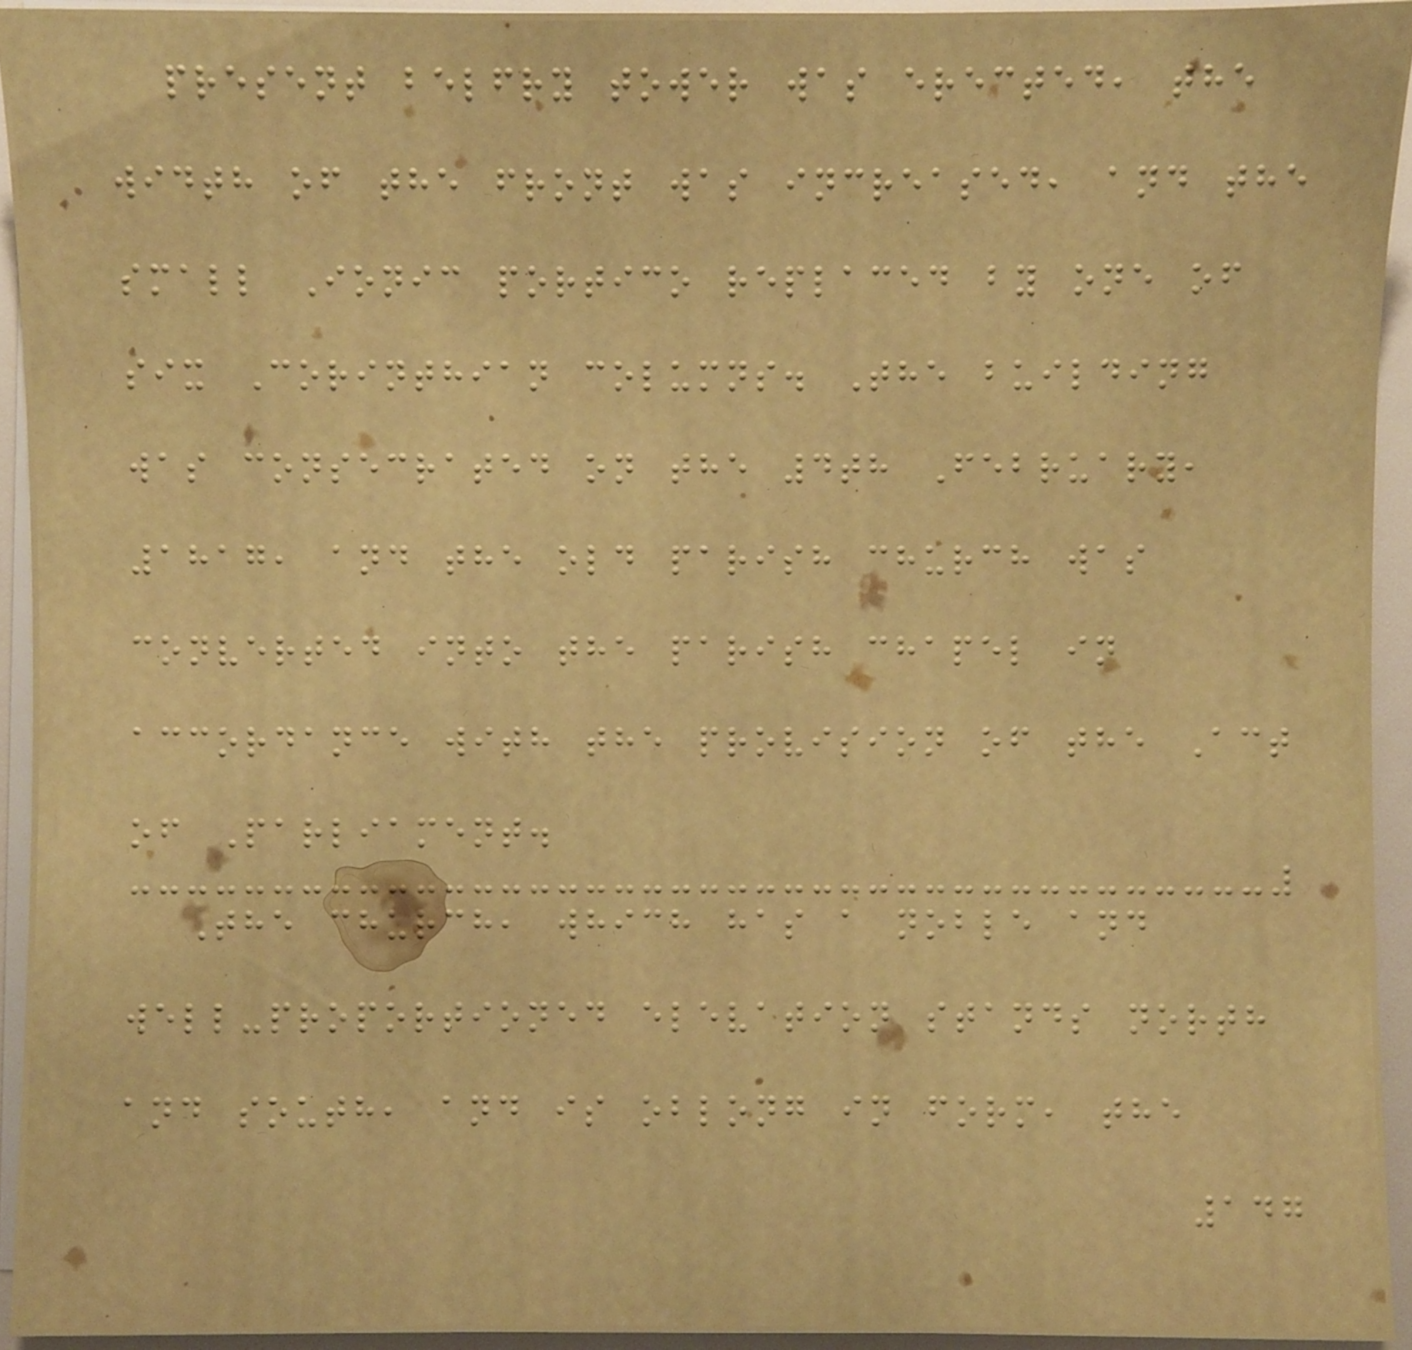present belfry tower was erected, the
width of the front was increased, and the
small Ionic portico replaced by one of
six Corinthian columns. The building
was consecrated on the 4th February,
1817, and the old parish church was
converted into the parish chapel in
accordance with the provision of the Act
of Parliament.
The church, which has a noble and
well-proportioned elevation stands north
and south, and is oblong in form, the
147
